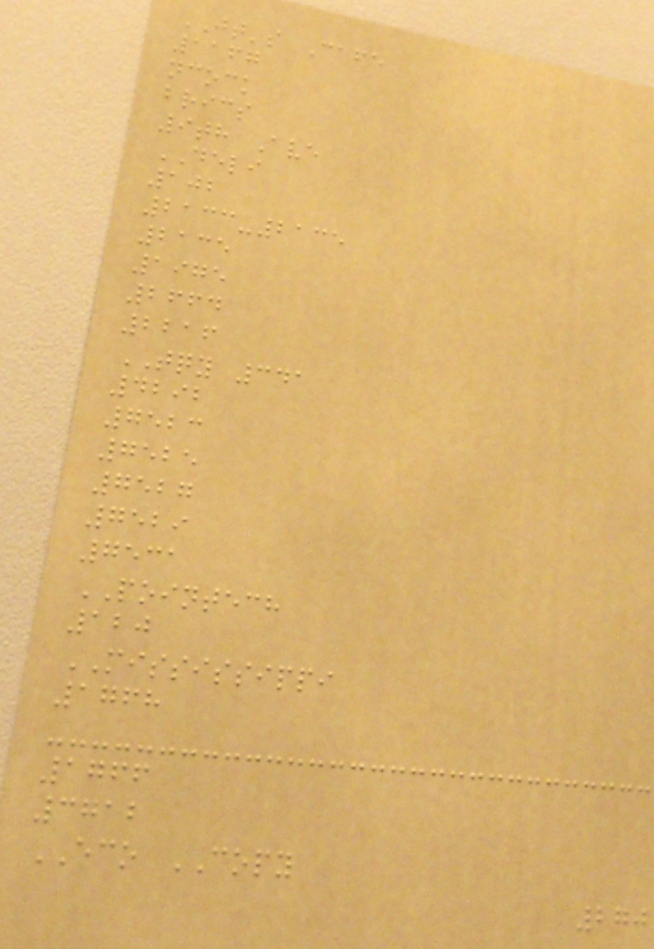JT's Cafe
1167
ncock
brics
9th Ave
DELI
102
2133-2135
2135
1975
2664
2216
TQY 341
4292
7523
7525
7527
7529
7531
POINTECH
120
MISSISSIPPI
1768
1766
3712
ECO COPY
270
